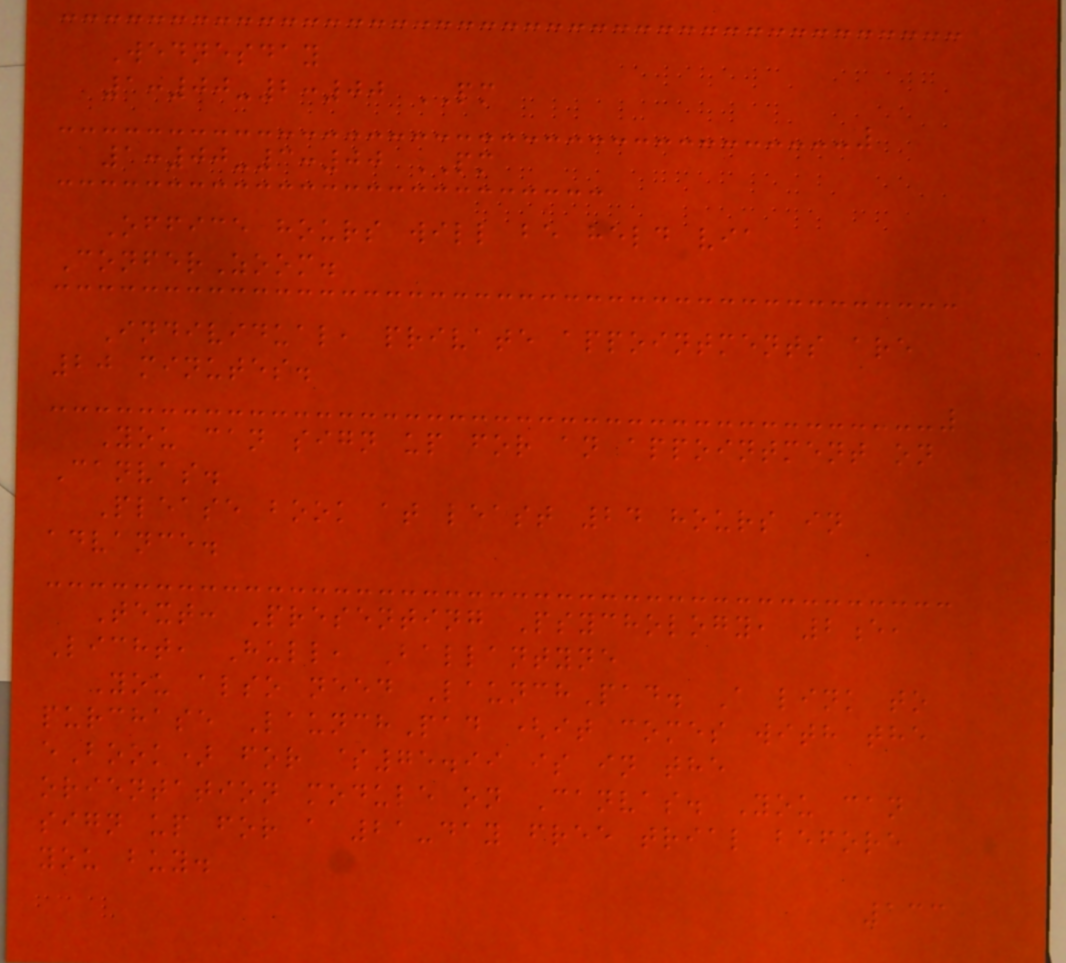Wednesday
1:00-2:00 PM
1:00-3:00 PM
Office hours will be held via
ConferZoom.
Individual, private appointments are
20 minutes.
You can sign up for an appointment on
Canvas.
Please book at least 24 hours in
advance.
Text: Presenting Psychology, 2e,
Licht, Hull, Ballantyne
You also need LaunchPad. A link to
purchase LaunchPad (it comes with the
eBook) for $75.99 is in the
orientation module on Canvas. You can
sign up for a 21-day free trial before
you buy.
133
